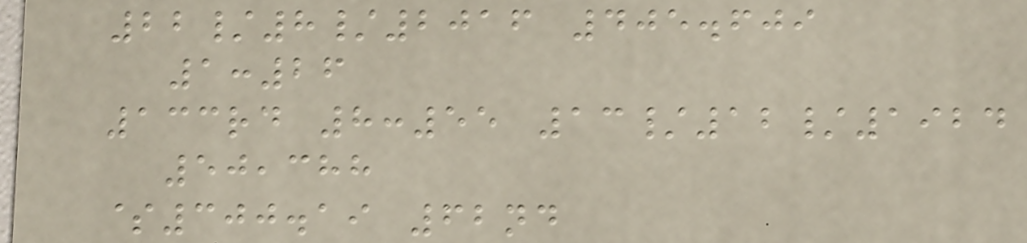22/8/2016 405.609
1:26
133rd 8:55 13/12/1924
50,388
$300.19 62nd
